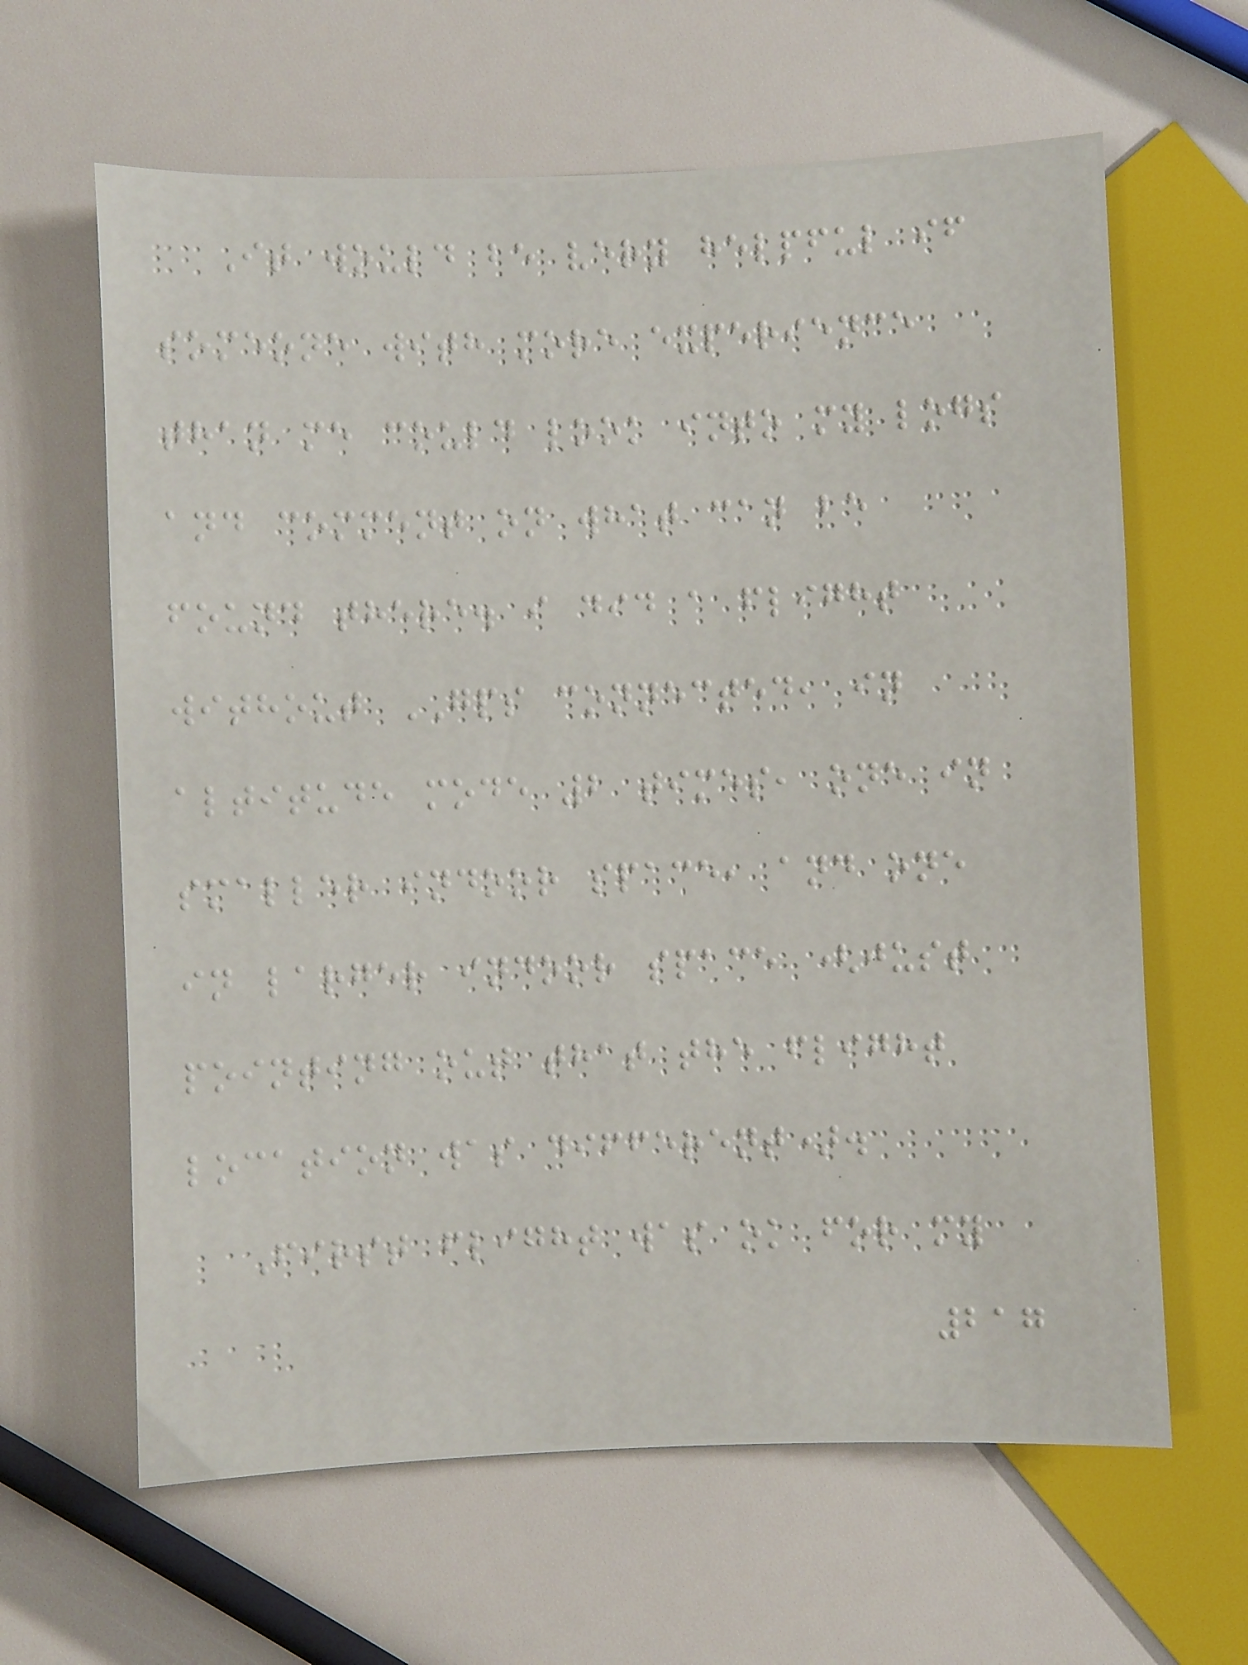It would be very helpful if
someone with more experience
than me could look into my logs
and comment on what can be
found there. i did a flight
without GPS connected, in
altitude mode 2 times, one in
smaller indoor space, and one
in larger indoor space (just
pointing out that the flight
location was different).
First flight was ok for my
217
